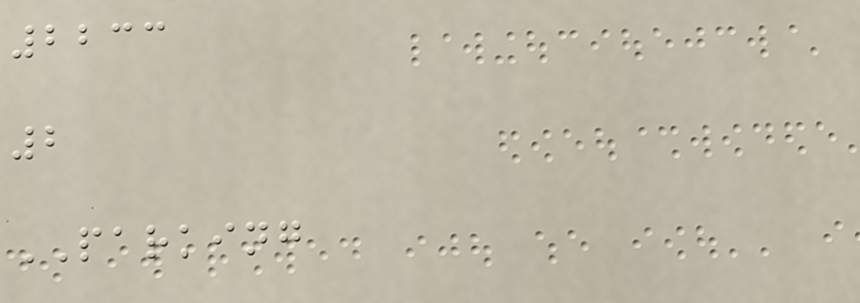2233
2
PARKING
